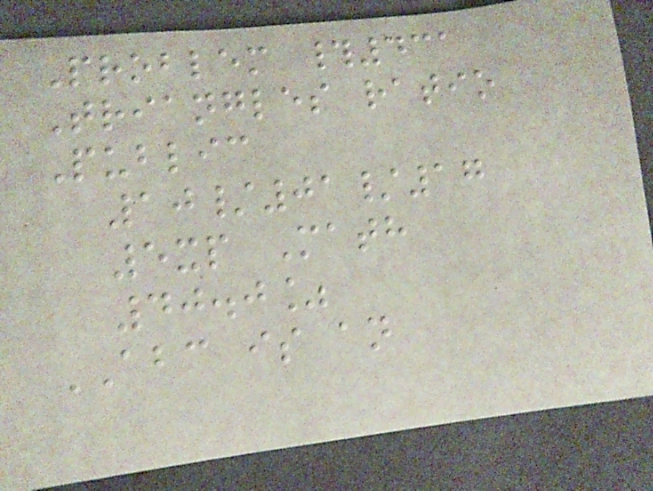Problem #431
Triangles ratio
Public
10/01/17
5xp Math
40.0%
ABC is an
